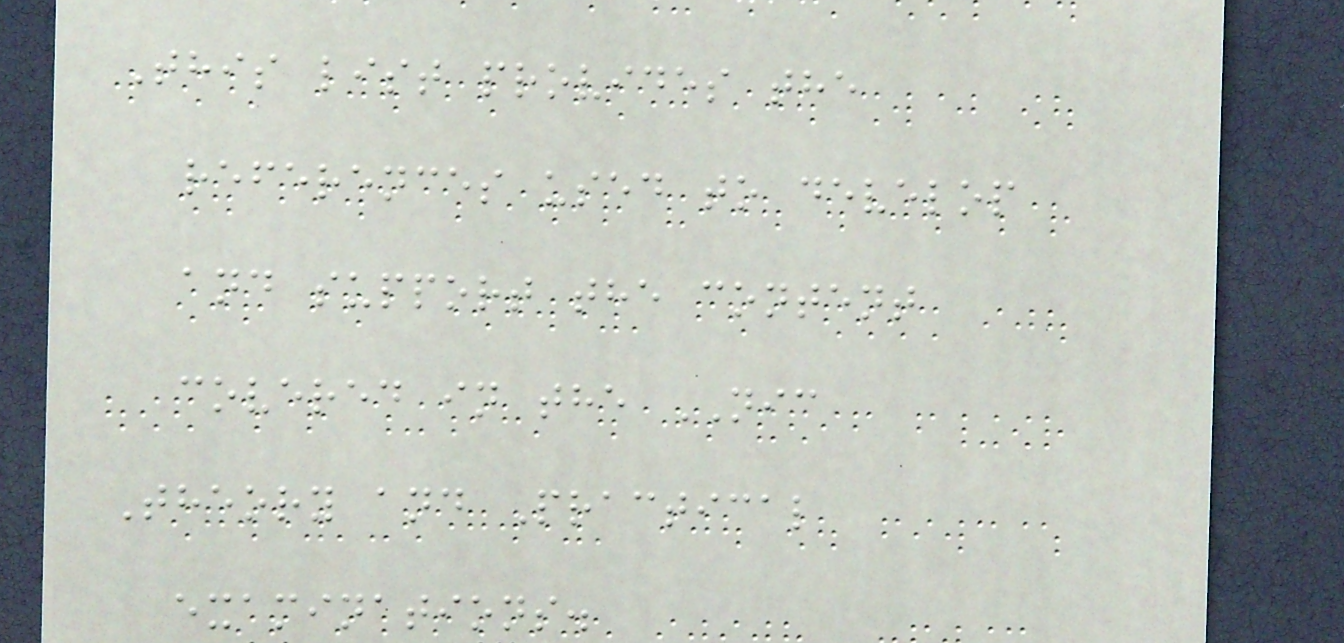This list provides the
references used to develop
and support the content
covered in the NIC
Theory and Practical
examinations.
